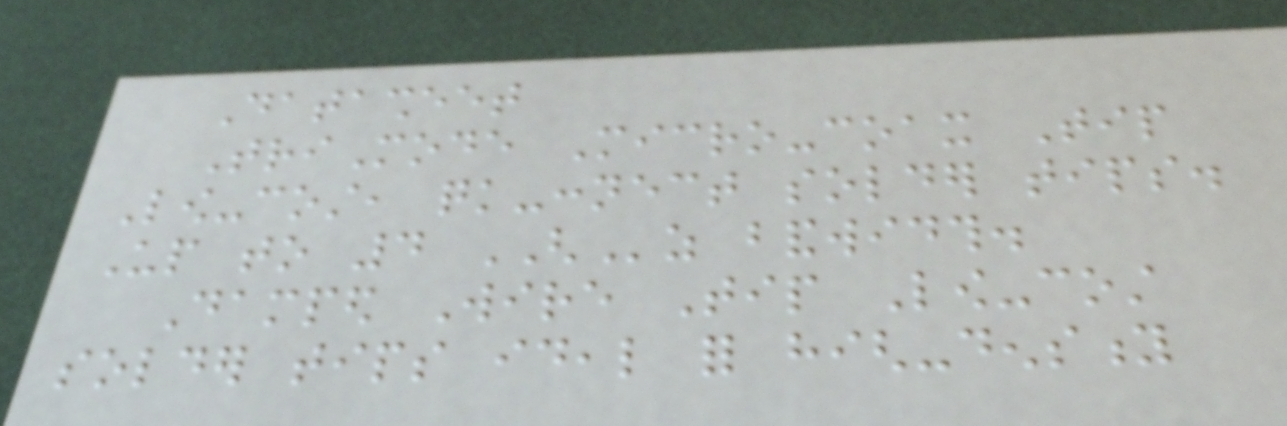Datasheet
TriMode Micro-coax Tip
Low-cost, quick-connect solder tips.
Up to 4 GHz bandwidth.
Damped Wire Tip Low-cost
solder tips ideal for high-density
